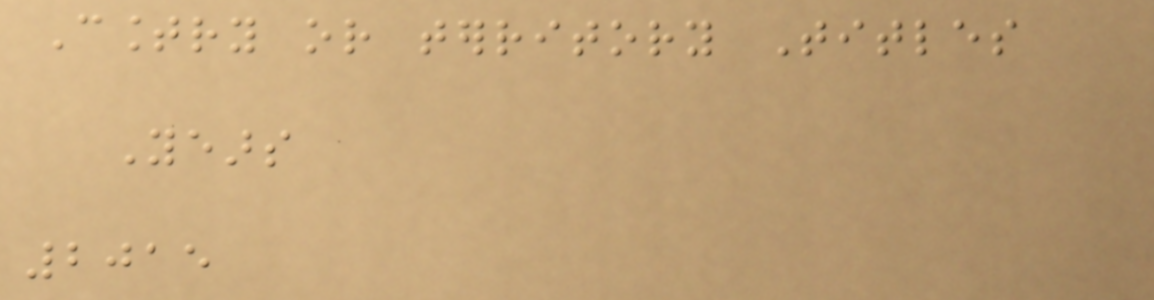Country or territory Titles
Years
2015
